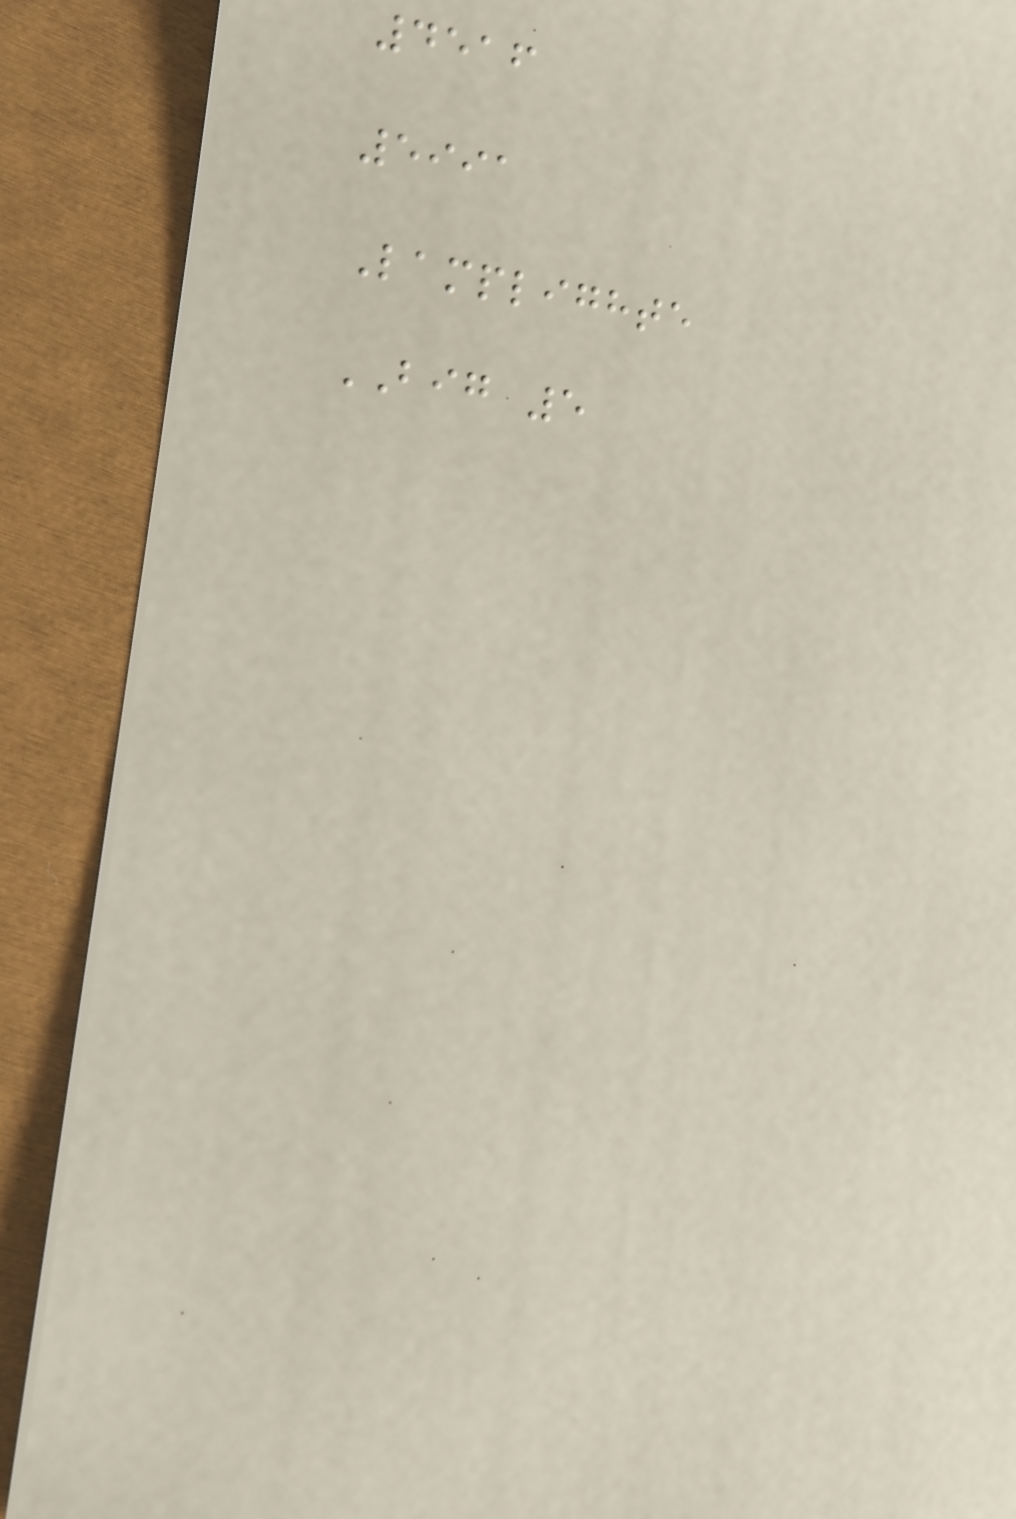4516
5991
Lamplighte
BIG 5
